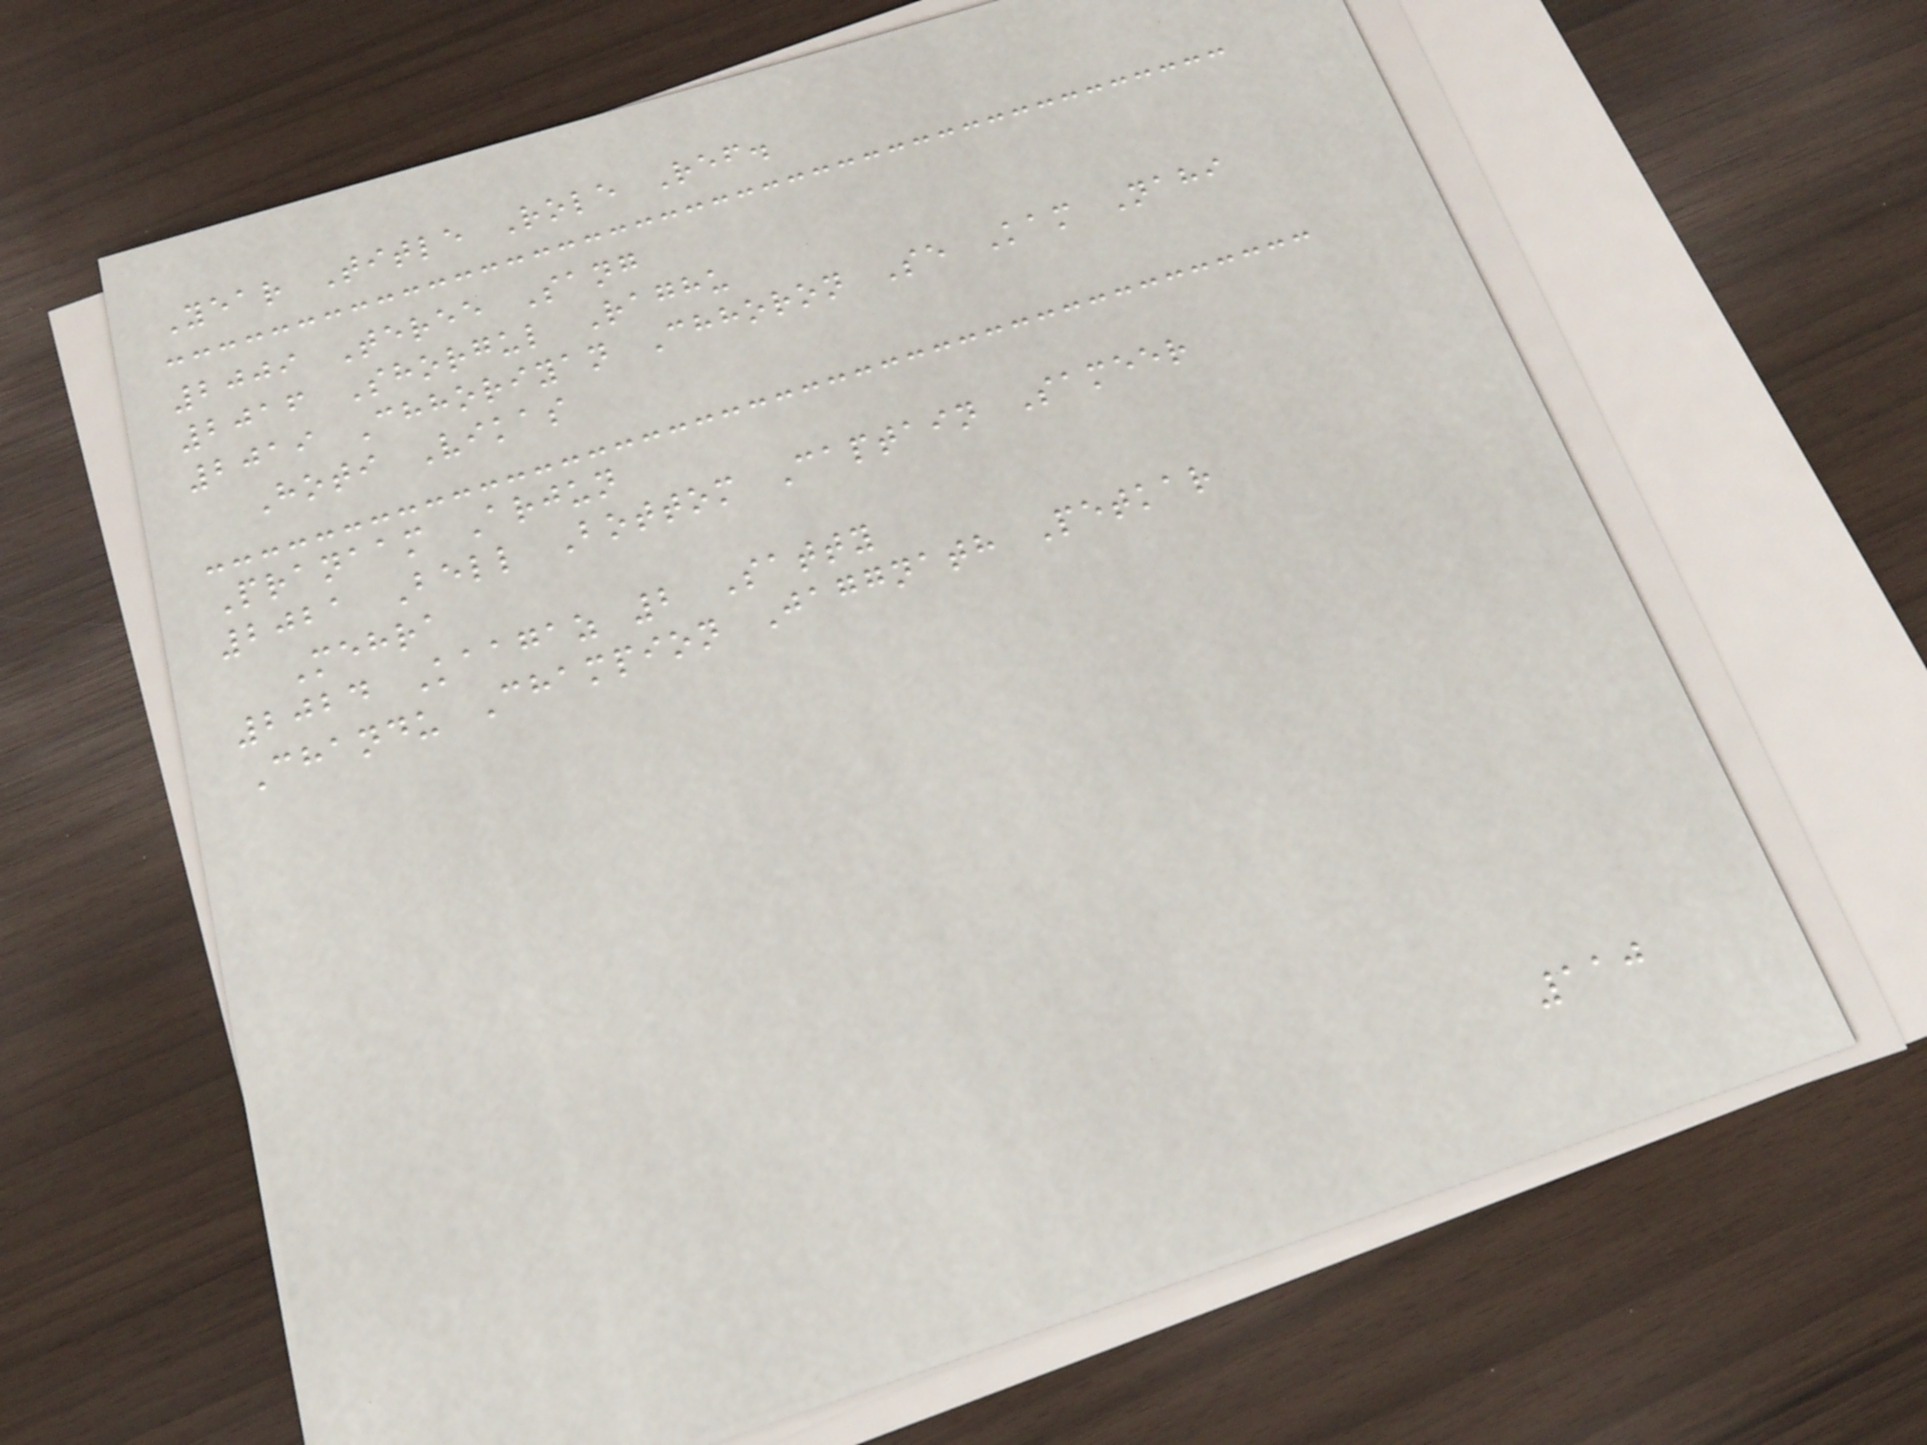Year Title Role Ref.
2009 Teree Sang
2016 Shorgul Raghu
2019 Chhoriyan Chhoron Se Kam Nahi
Hoti Vikas
Pranaam Arjun
2021 Bell Bottom Captain Sameer
Mehra
2024 Kaagaz 2 Satty
Chandu Champion Jaggnath Petkar
110
